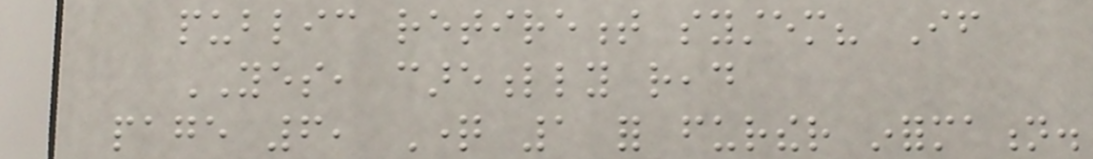public retirement system? If
YES, carefully read
page 6, Question 1 for further information.
